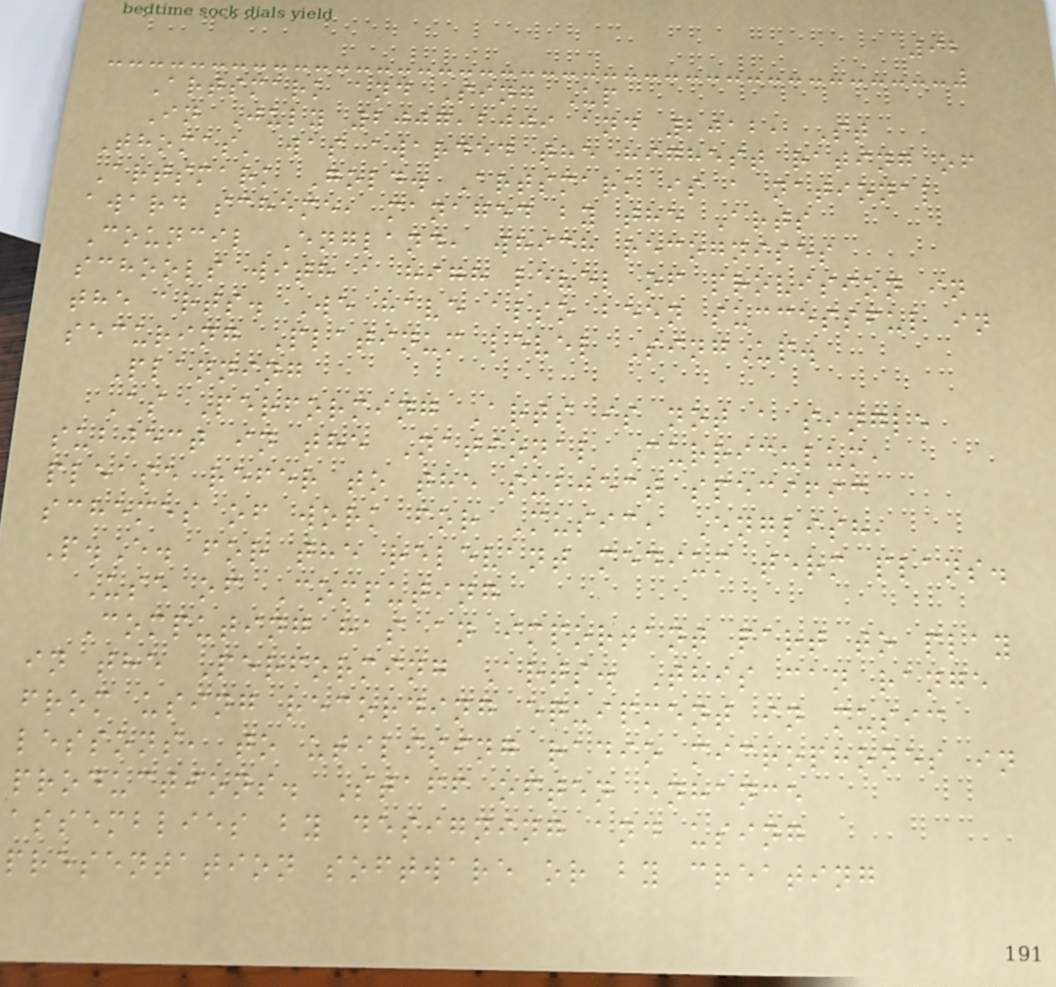92
Artsmark and Sing Up
In July 2007,2009 and 2012, St
Thomas' was awarded the highest rating of
Artsmark Gold. Artsmark is a national
award scheme, managed by the Arts
Council England, which recognises
schools with a high level of provision in
the arts. We have also been successful in
securing Platinum level SingUp.
Planning
As Performing Arts is not a single
subject in the National Curriculum,
please refer to the subject specific
schemes of work for Music, English,
P.E. for the relevant medium term plans.
Use of Computing
Computing has an important part to play
in the Performing Arts. This can range
from using recording equipment in music
lessons, to utilising radio microphones in
productions. Staff often enhance
assemblies by designing and using
presentation software or by creating
